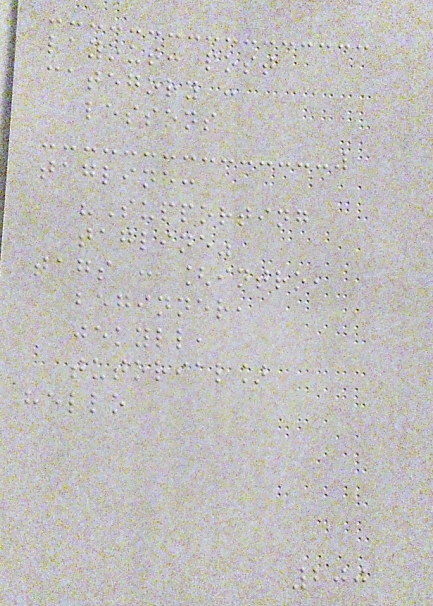layout: post
category :
lessons
tagline:
"Supporting
tagline"
tags : [intro,
beginner,
jekyll,
tutorial]
hello
200
